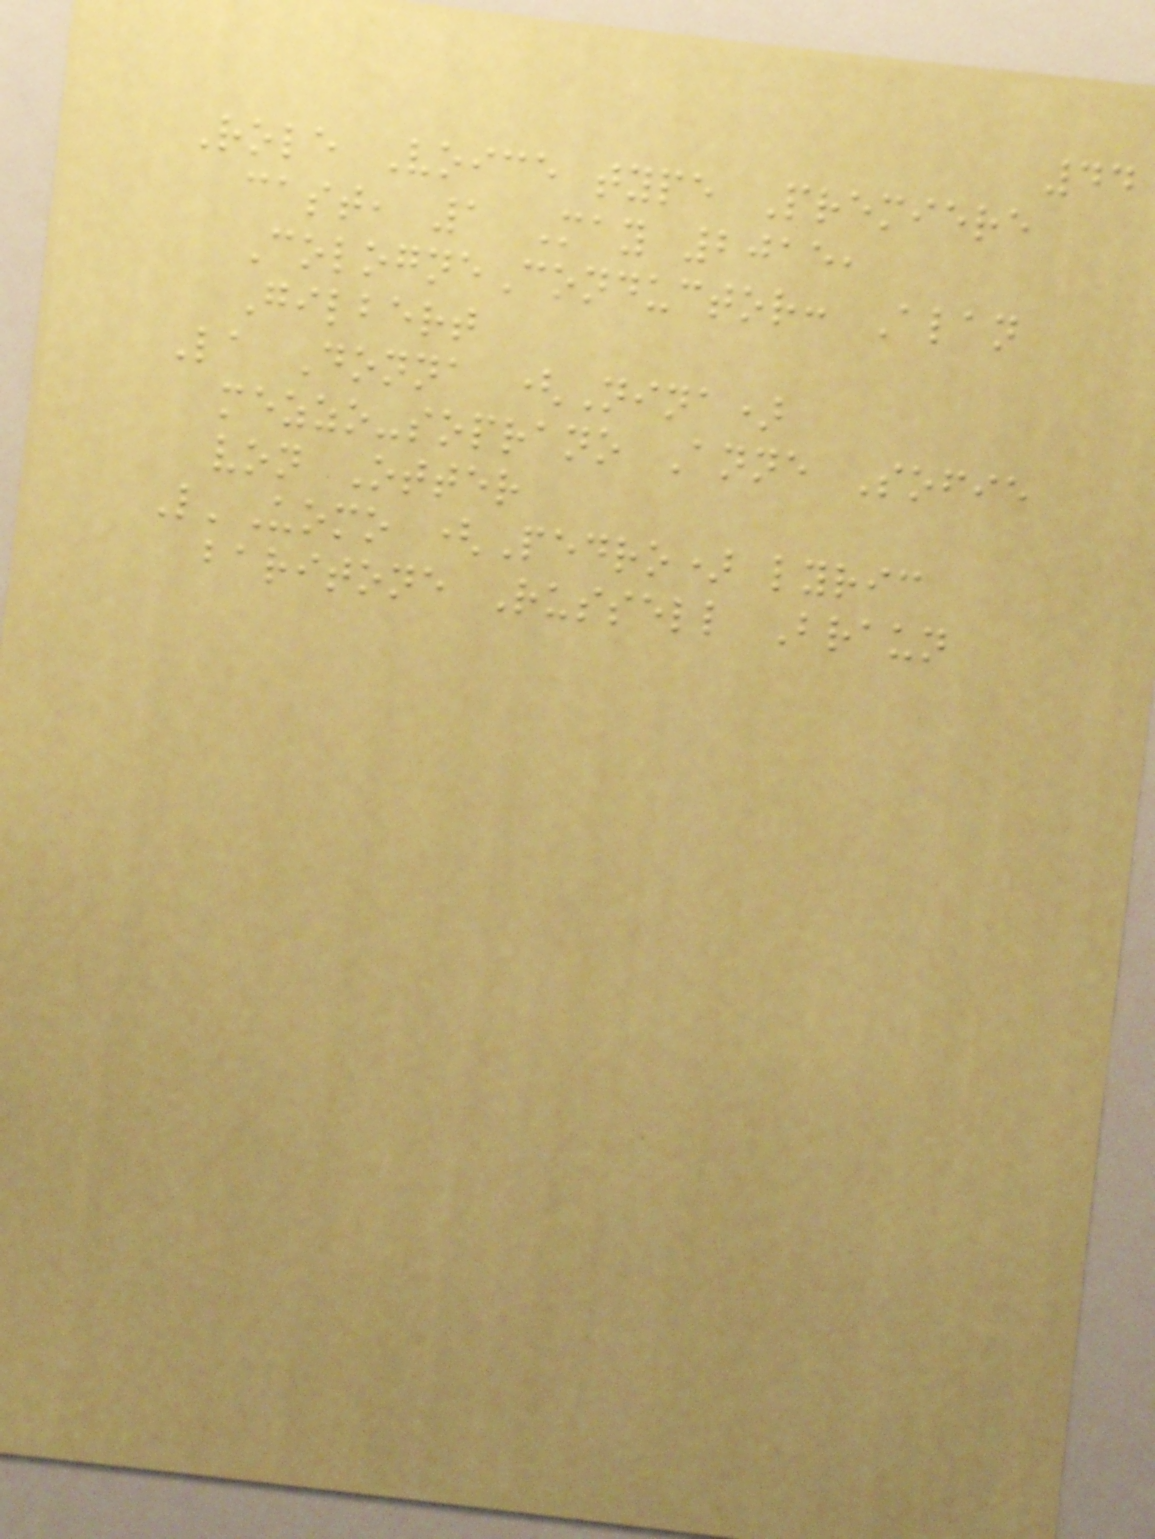44
Role Voice type Premiere
cast, 1 May 2015,
CologneConductor: Alan
Gilbert
La Donna (Nina)
mezzo-soprano Anne Sofie
von Otter
L'Uomo (Pedro) lyric
baritone Russell Braun
